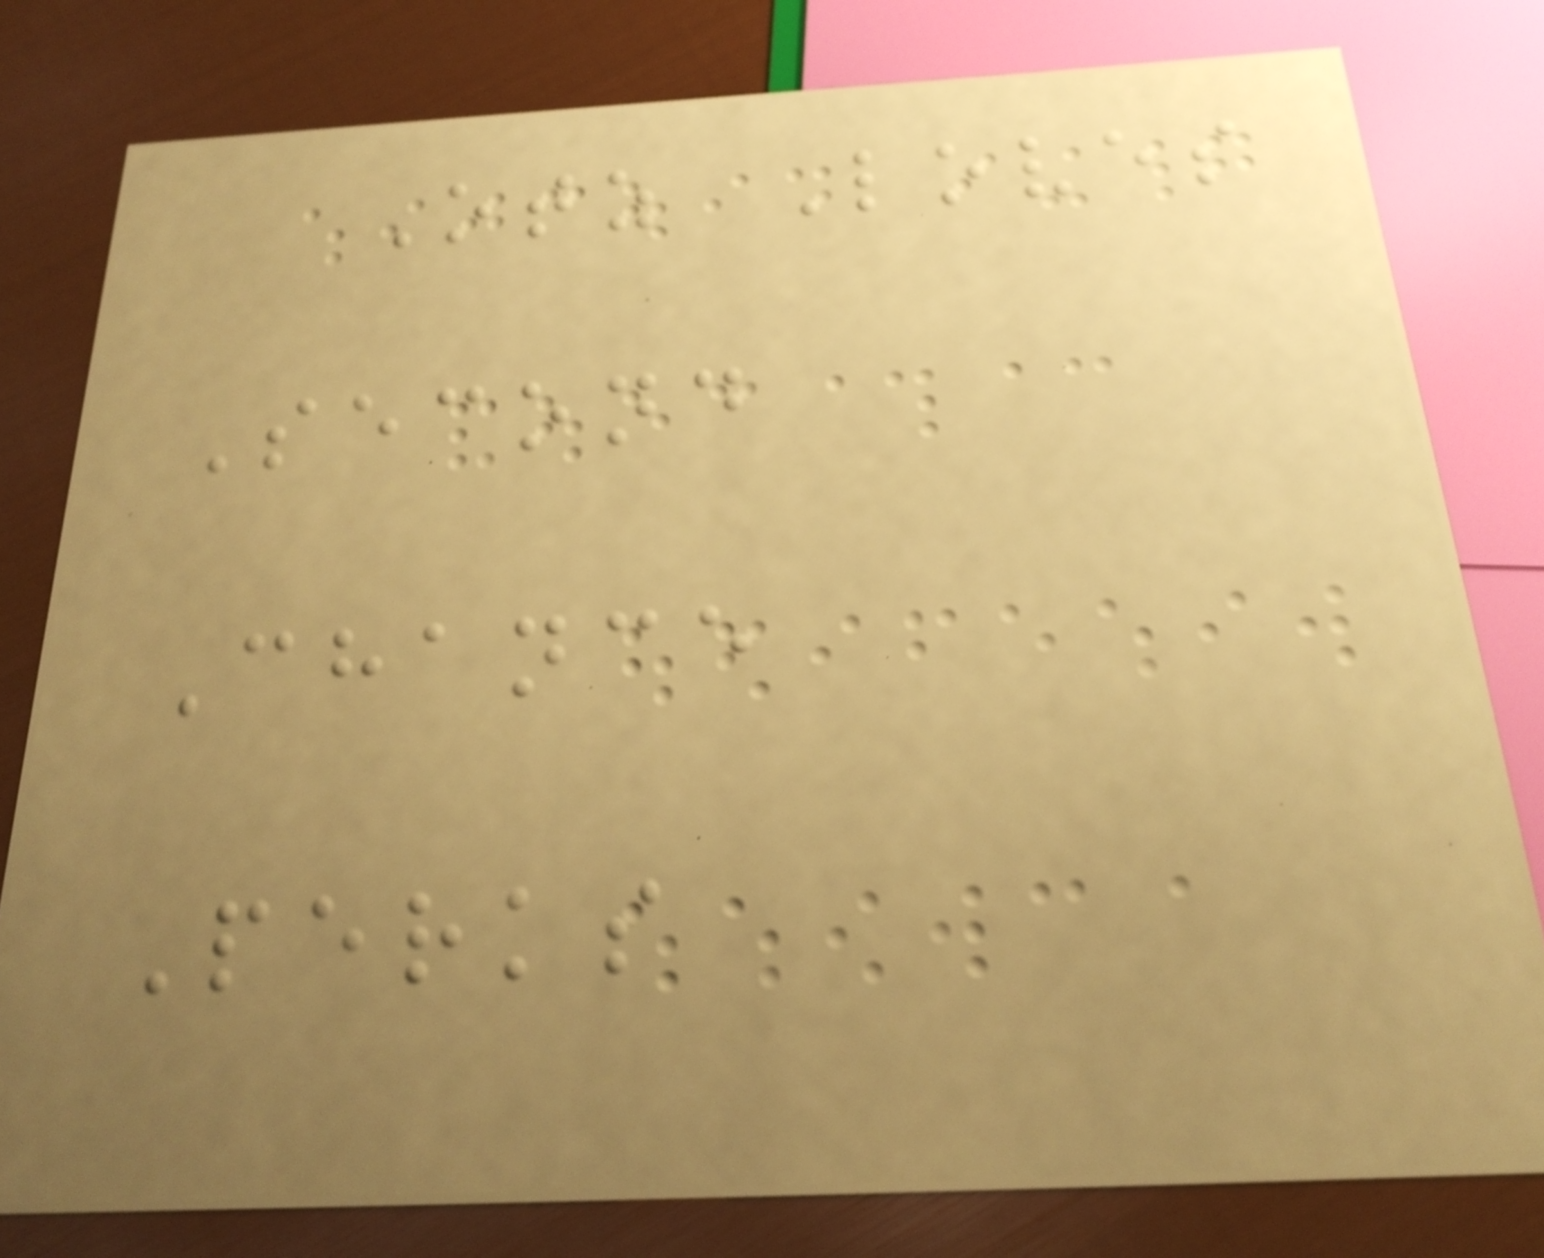Otz Loves
Second
Chance
Perks
